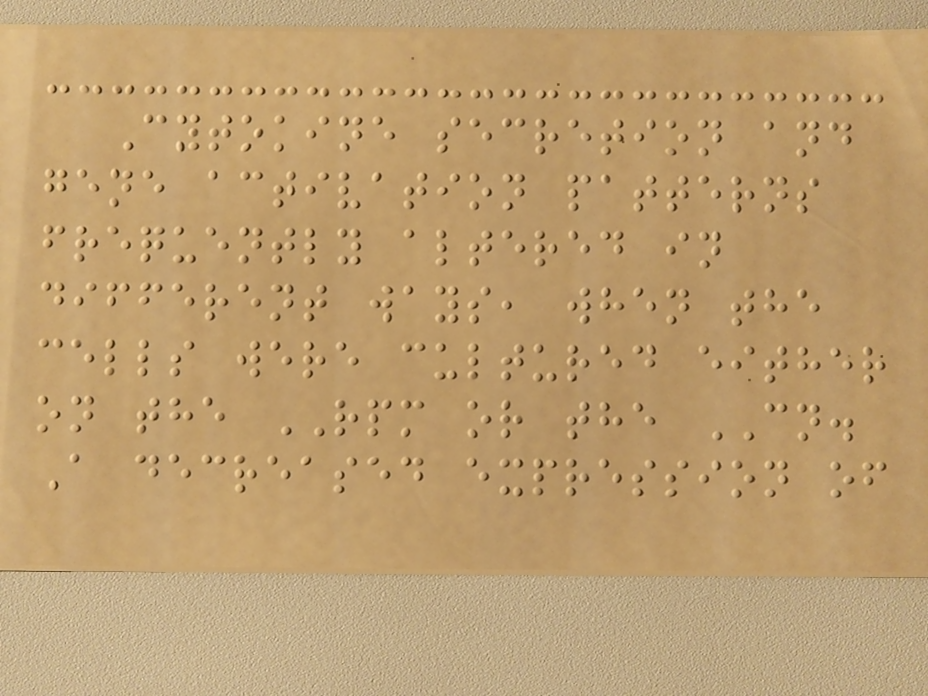Cytokine secretion and
gene activation patterns
frequently altered in
different ways, when the
cells were cultured either
on the RPM or the CN.
A decreased expression of
